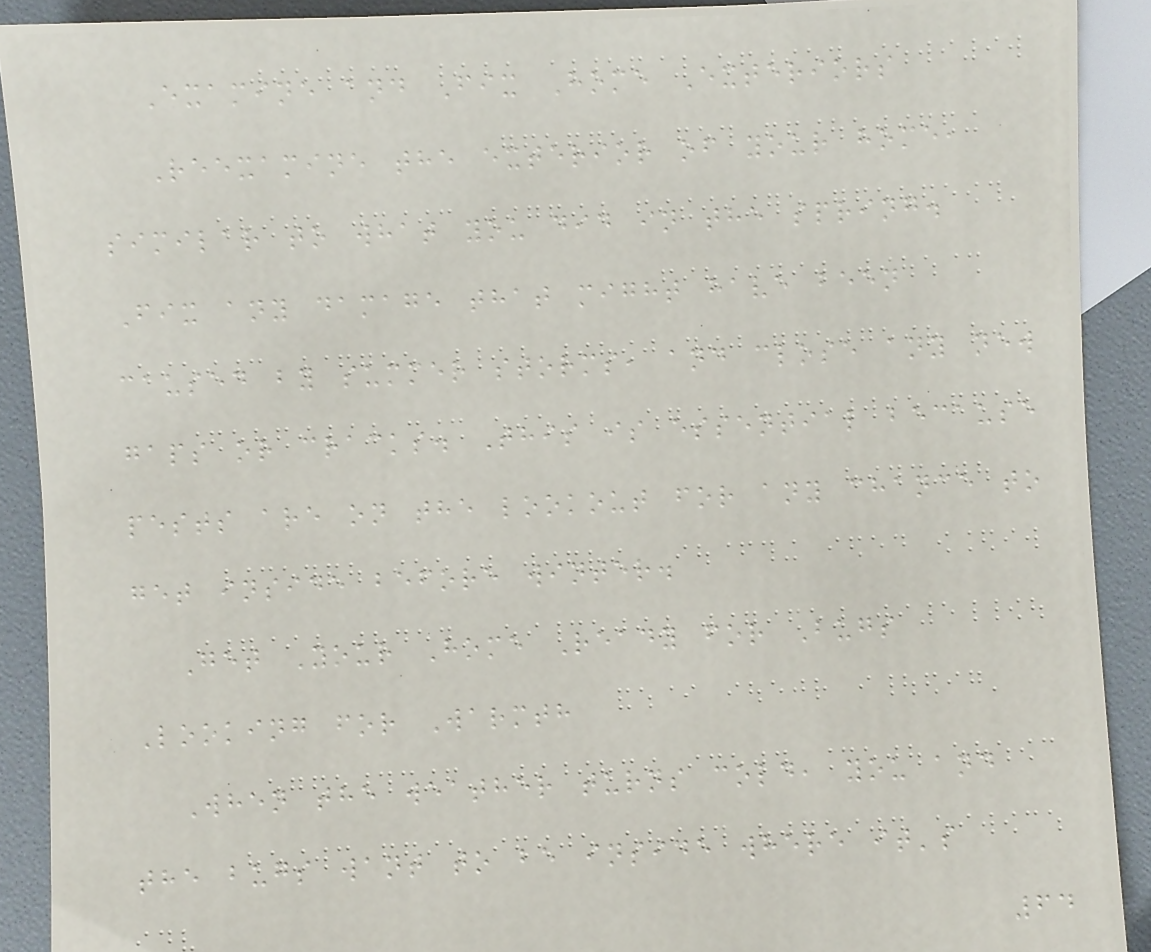Examine and Fix Home Exteriors
Reexamine the exterior of your home,
similar to what you did in the spring.
Fix any damage that might have been
caused by summer storms, and close any new
gaps or cracks. This is essential because
pests are on the lookout for any chance to
get inside before winter.
Get Your Home Ready for Bugs
Looking for Warmth
When the weather turns cold, you and
the bugs want to be inside where it's
64
